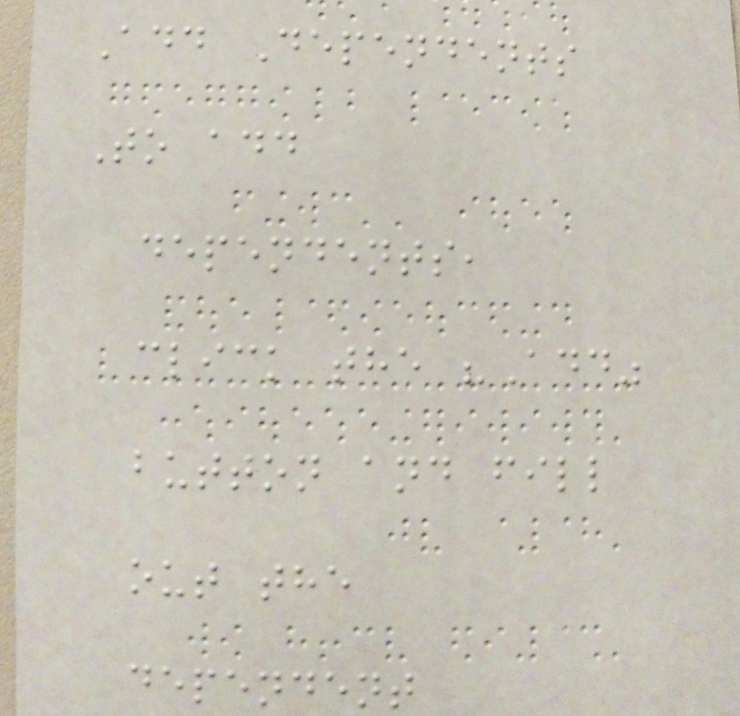Add Dependents
To add
dependents,
click the "Add"
button and fill
out the
dependent
